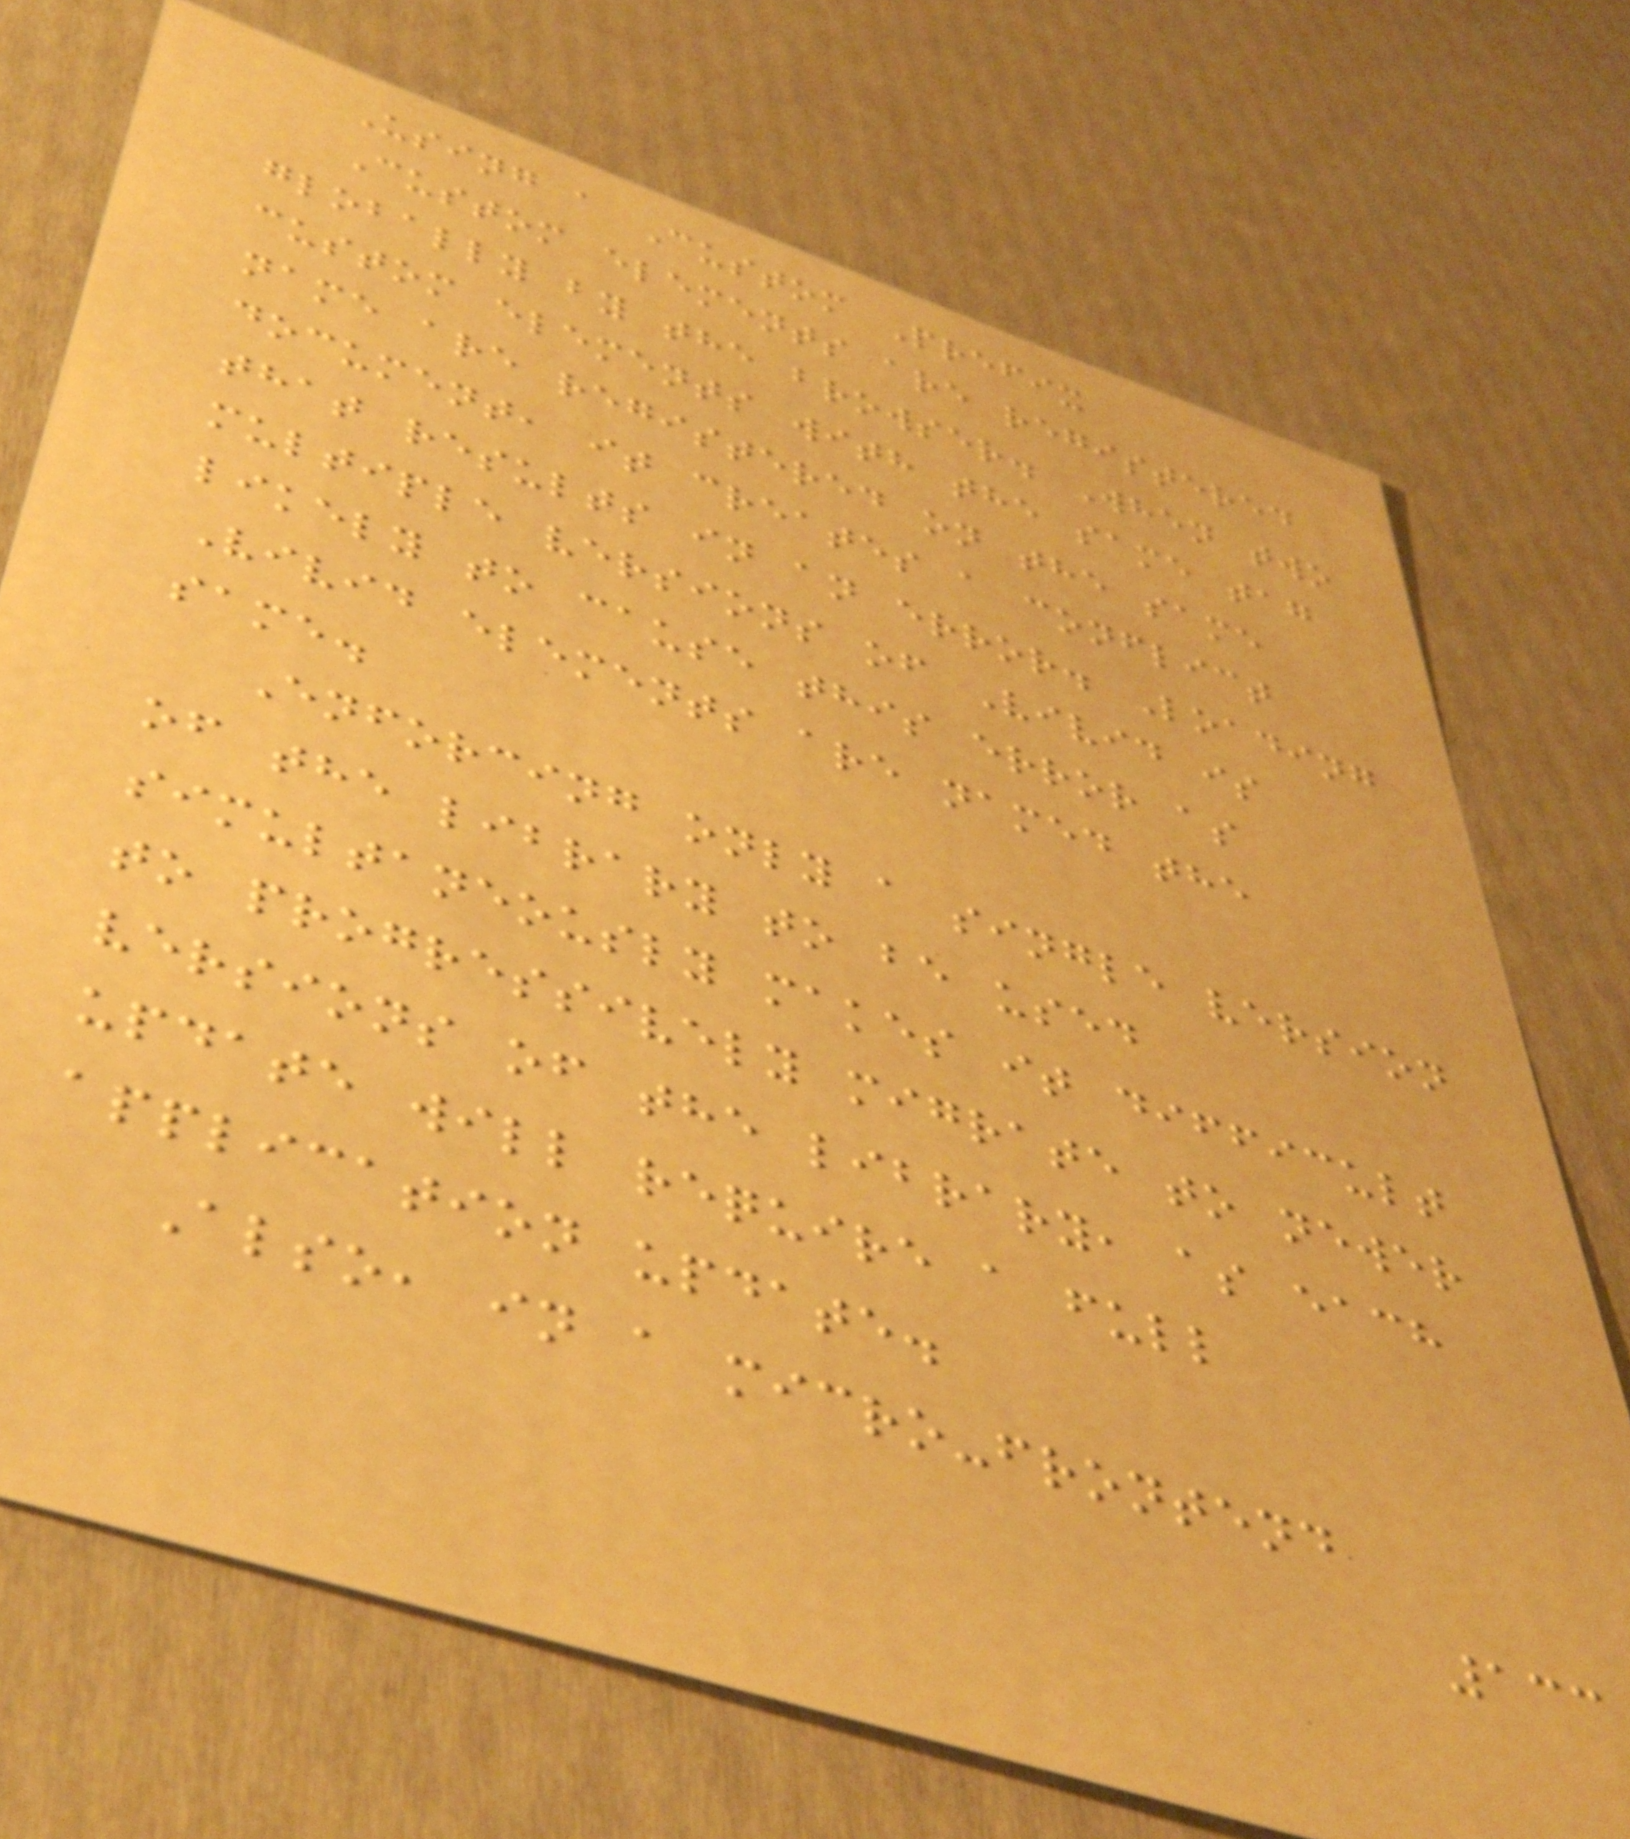Using a Custom Prefix
Custom elements are registered
globally by the browser. When two
custom elements with the same tag
name are registered on the same
document, it creates a conflict
that results in an error. Loading
multiple versions of Vivid is
likely to cause this error as
Vivid elements are named the
same.
Enforcing only a single version
of the library to be used
simultaneously makes it difficult
to progressively migrate to newer
versions of the library, as each
update will require a full
application update.
Also, in a micro-frontend
133
